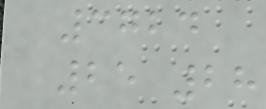3724
25 28
